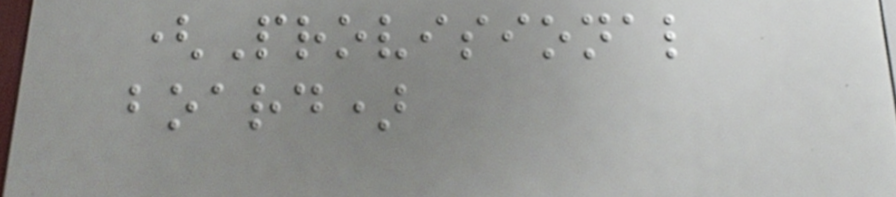(Provisional
board)
